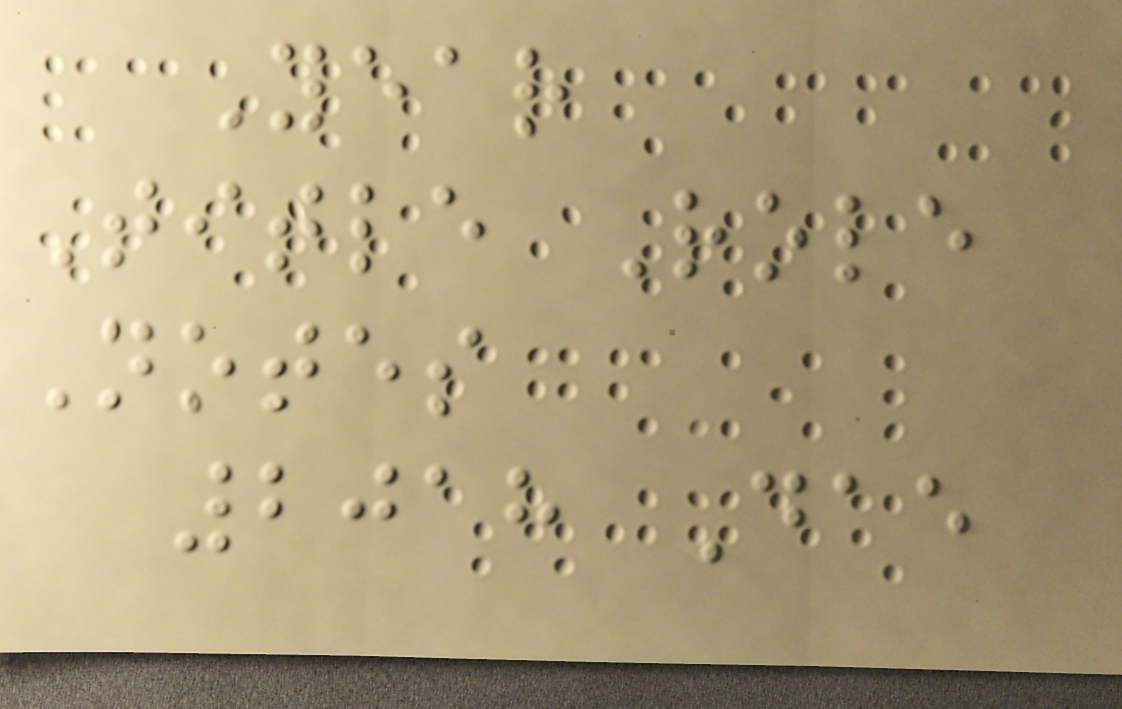Year
Title Role
Notes
2018 Dae
